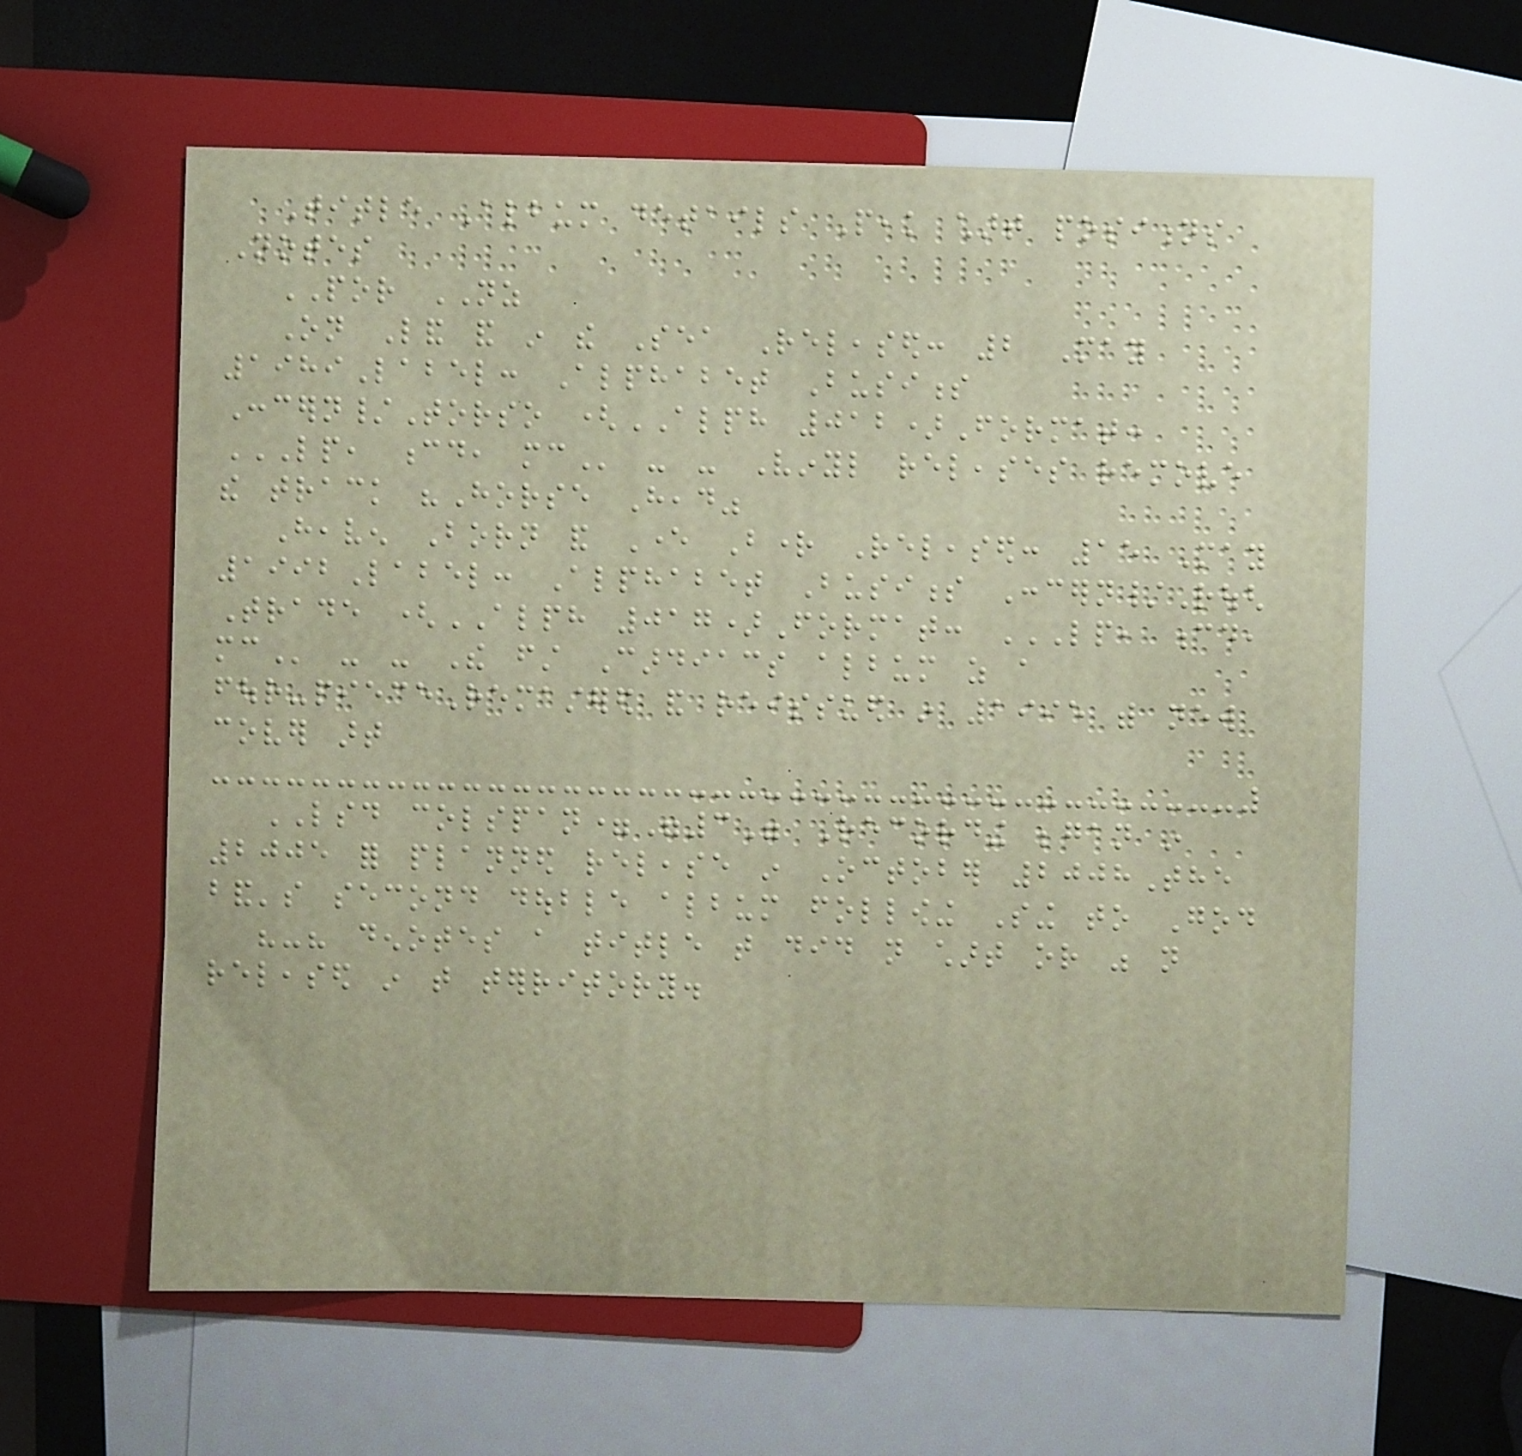Title Album details Peak chart positions
Notes
POR NZ
On Land and in the Sea Released: 2 May
1989Label: Alphabet Business
Concern/Torso (ALPH 012)Format:
LP, CD, MC - - Vinyl releases remove
the track "Horse Head"
Heaven Born and Ever Bright Released: 15 May
1992Label: Alphabet Business Concern/Rough
Trade (ALPH 017)Format: LP, CD,
MC - - The first Cardiacs album as a
four-pieceRemastered and reissued in 1995 with new
cover art
LSD colspan="3" Recording began in
2005 for planned release in October 2008The
band's second double album following Sing to God
"-" denotes a title that did not chart or was not
released in that territory.
